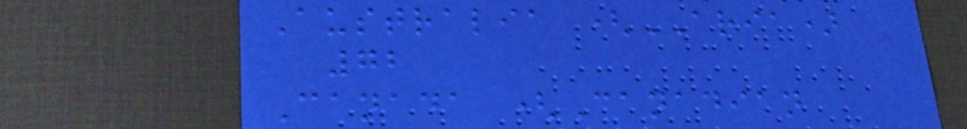Australia (ARIA)
72
Canada (Canadian
